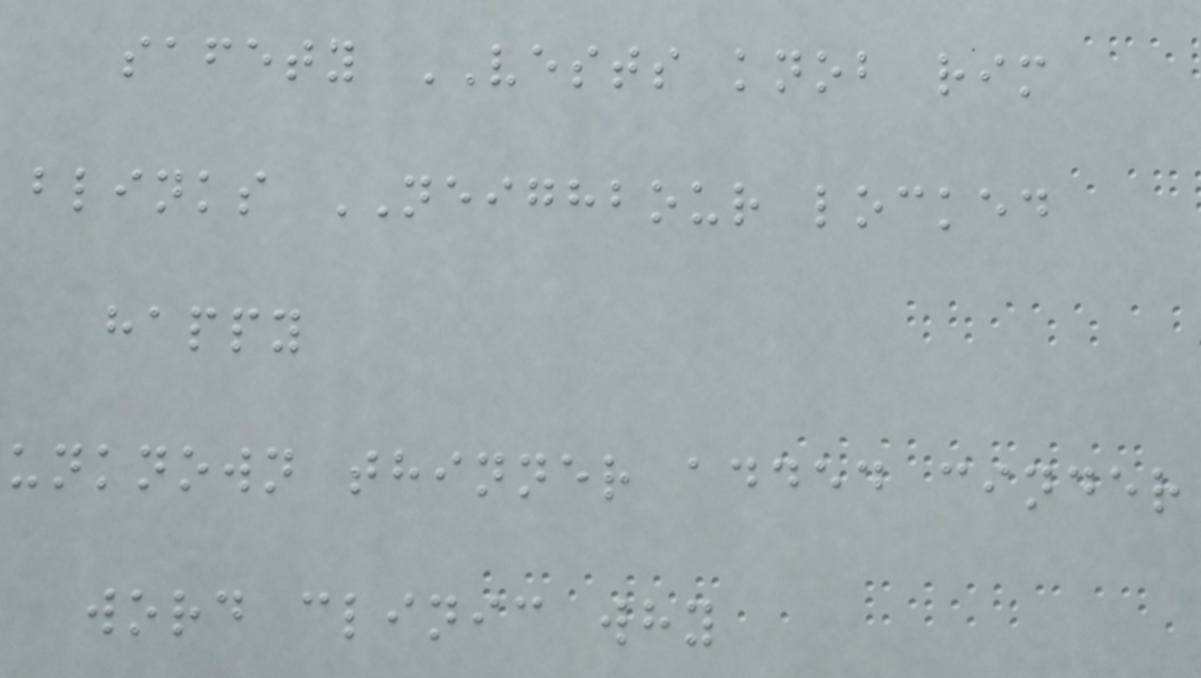safety VESTS knob rim
blinks NEIGHBOUR locked
happy
unknown thinner added cinder
word clinic why
